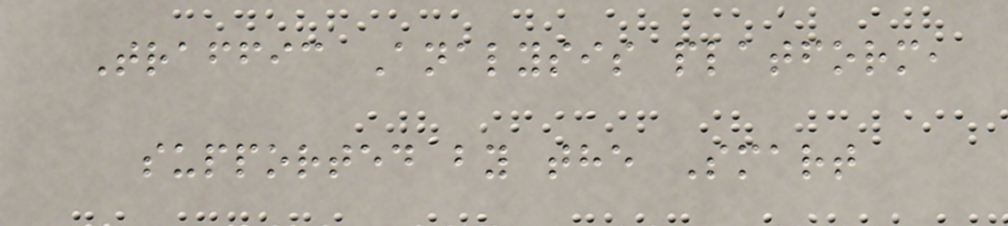Traffic Analysis platform,
supported by the Smart
